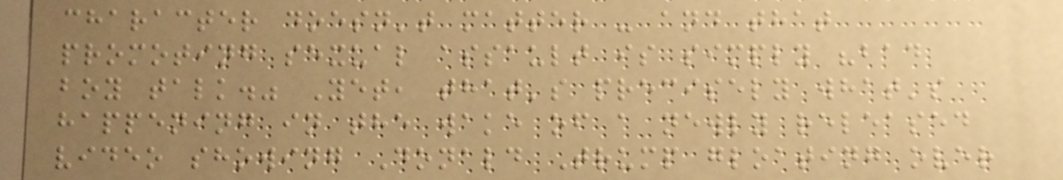character doesn't matter - and that
promoting sexual assault is simply "bad
boy talk." Yet, that's precisely what's
happening in the wake of a newly released
video showing Donald Trump gloating over
